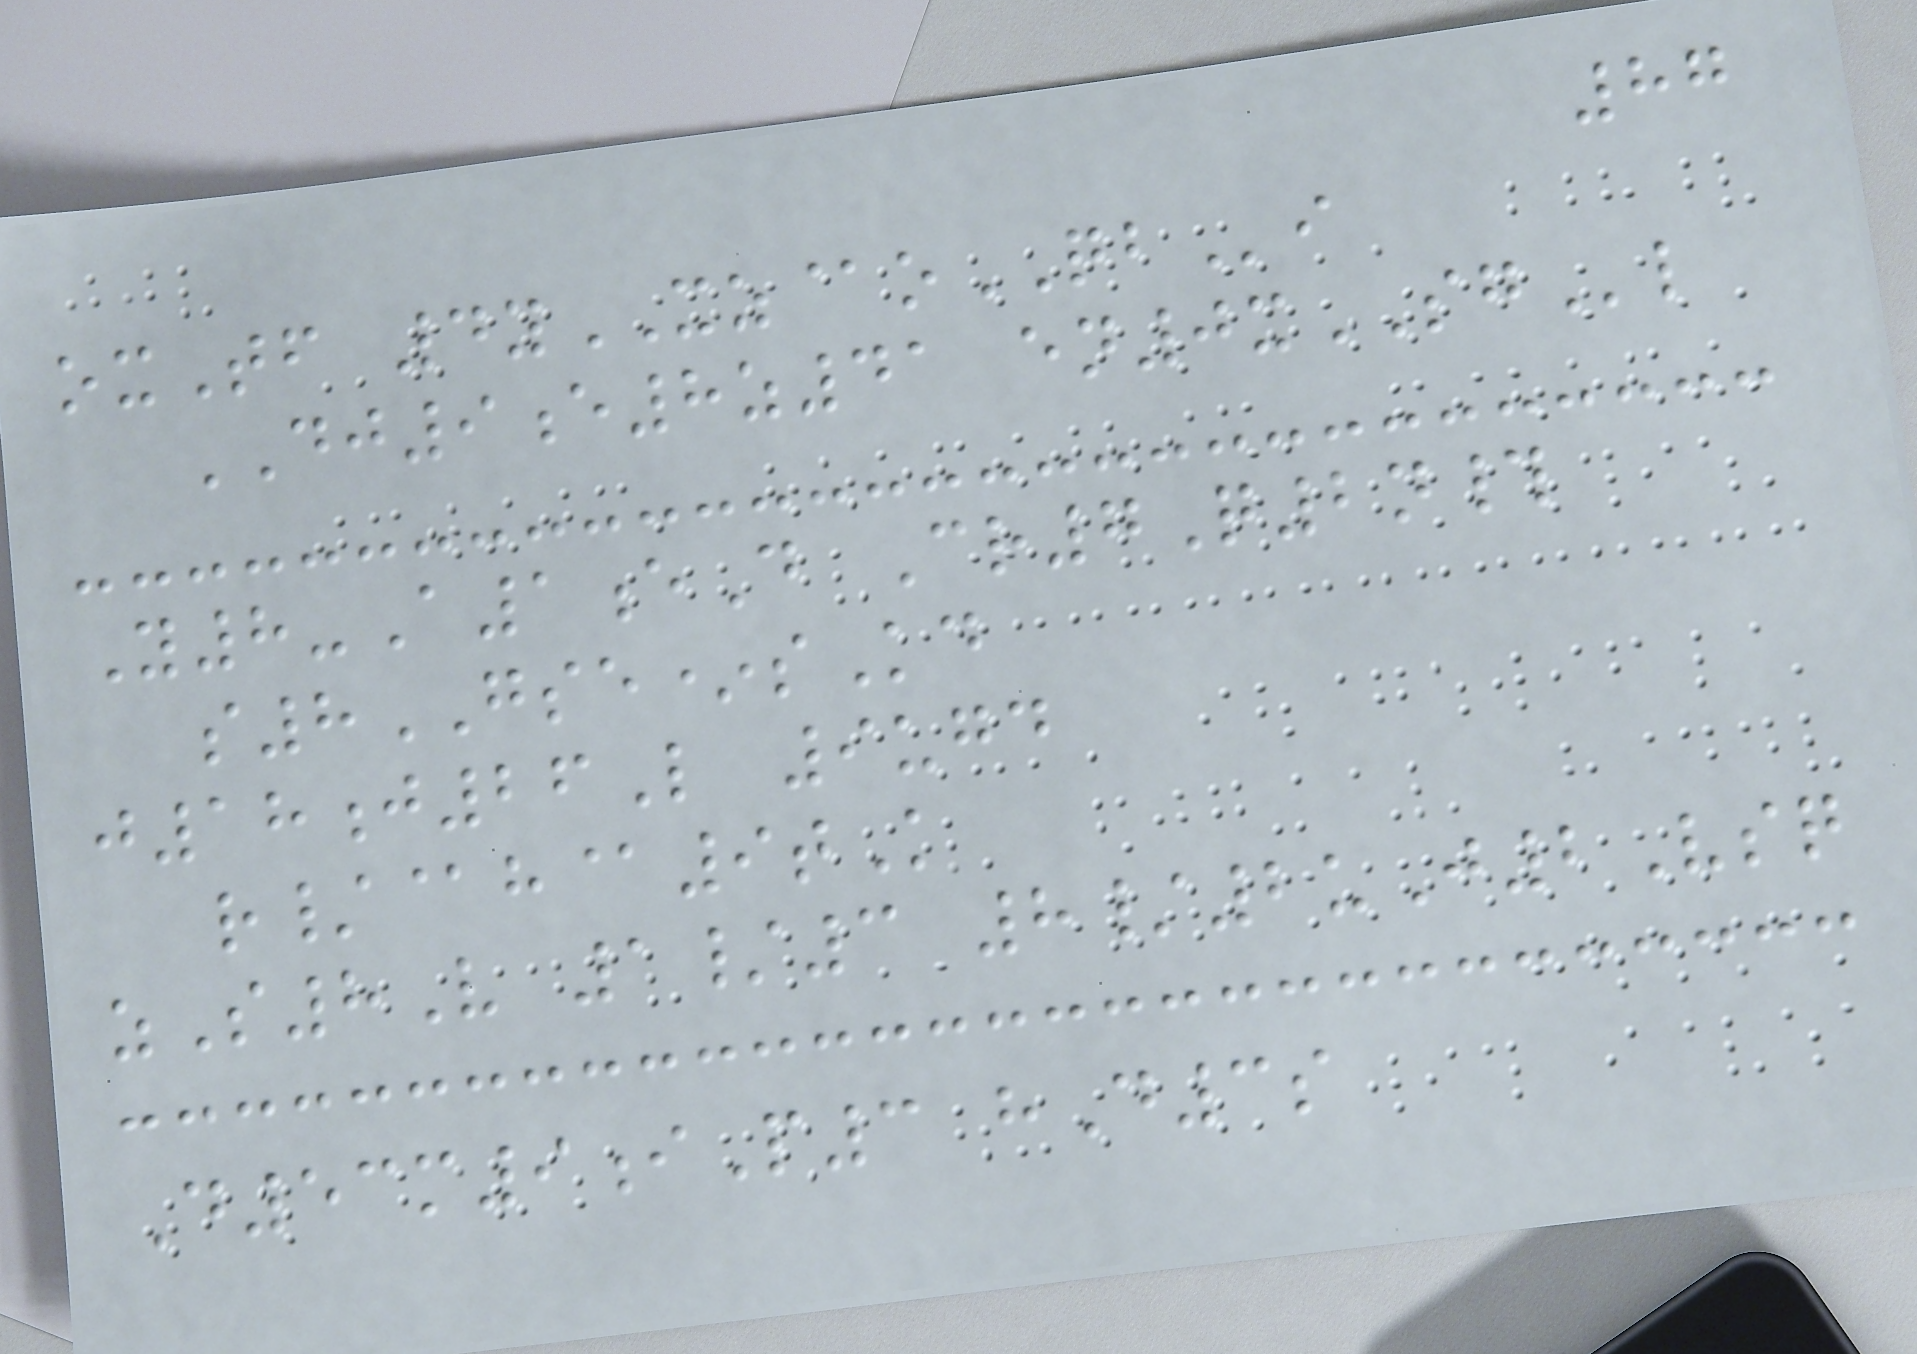87
oxTf 4yXZ@oQBi
DJ9e8z41 en0xSGl
Y8-A1eD Cr7Q2n#
s8GSE*sKd
j18j26L 9ugd
r/@h@9tK
zS8V 1/3 8/2uJ2Vsq
D53m9iP3 hD3s
